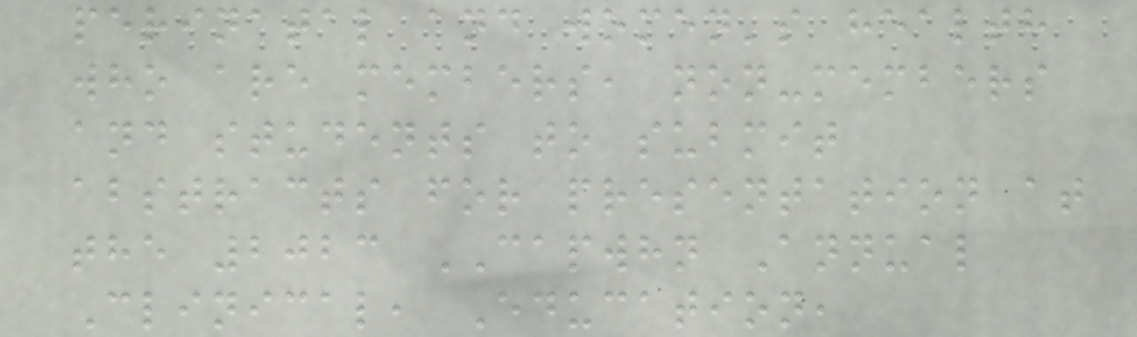perinatal and women's health
who are members, non-members
and students to submit
abstracts for presentation at
the 2023 CAPWHN Annual
Clinical, Education,
